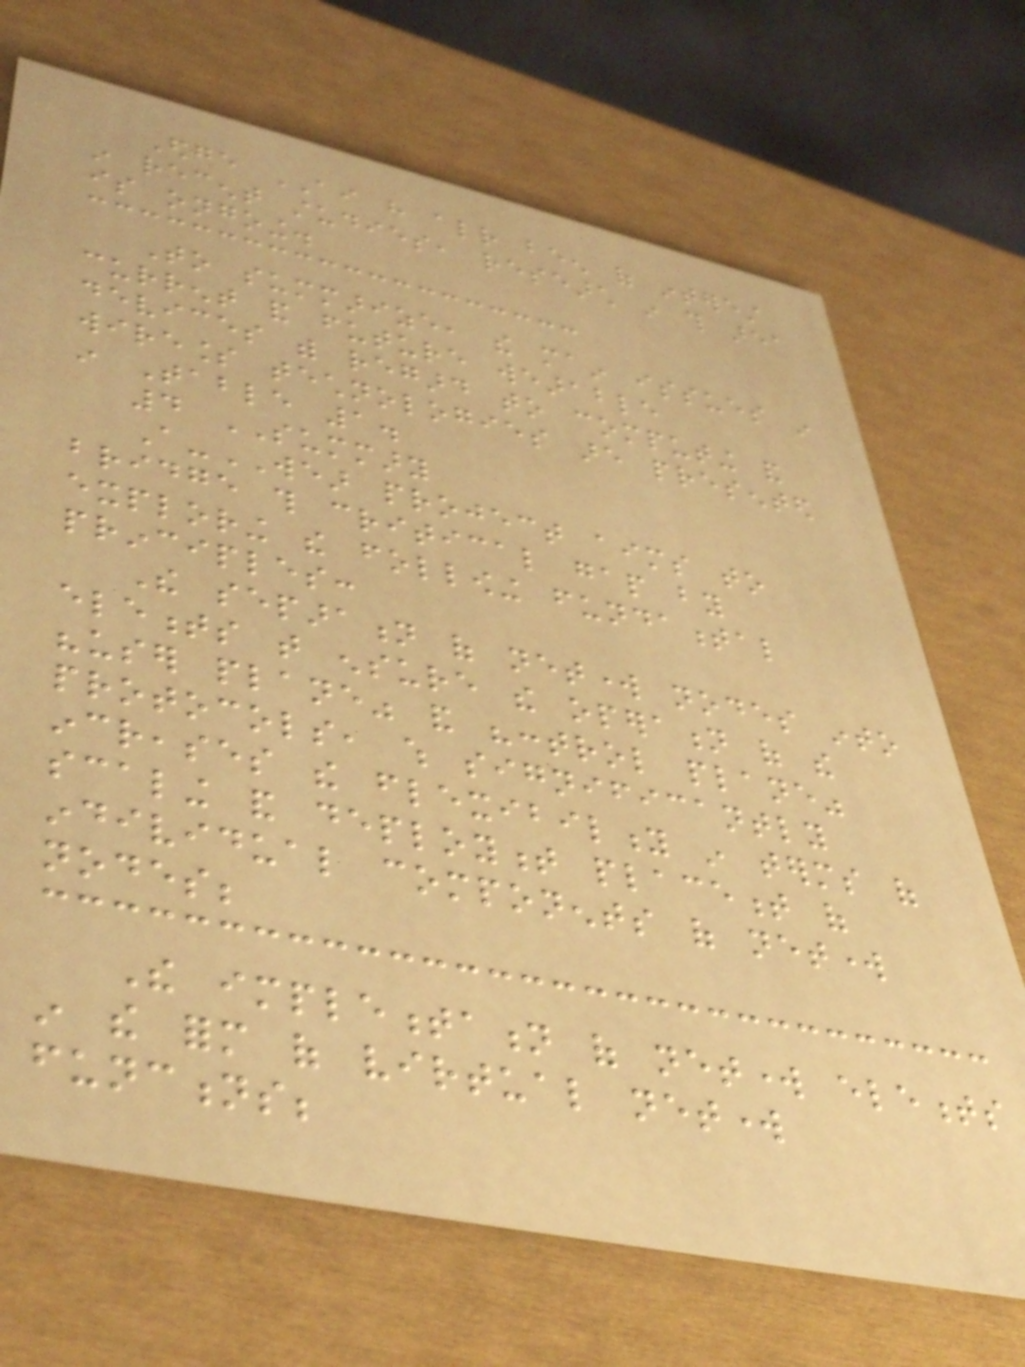Edge AI have already been of interest
in recent studies, research in this area
is ongoing.
To summarize, the main issues in
current and future wearable
devices with regard to computing and
wireless technologies are presented
in Table 1.
4 SUMMARY
A-WEAR project aims to
bridge this critical gap by
exploring the following fundamental
principles:
The separation of network nodes into
elements that ensure the operation of the
"user plane" and "control plane"
protocols, which significantly
increases the flexibility in terms of
scaling and deployment placement of
individual components of network
nodes;
The implementation of network elements
in the form of virtual network
functions;
